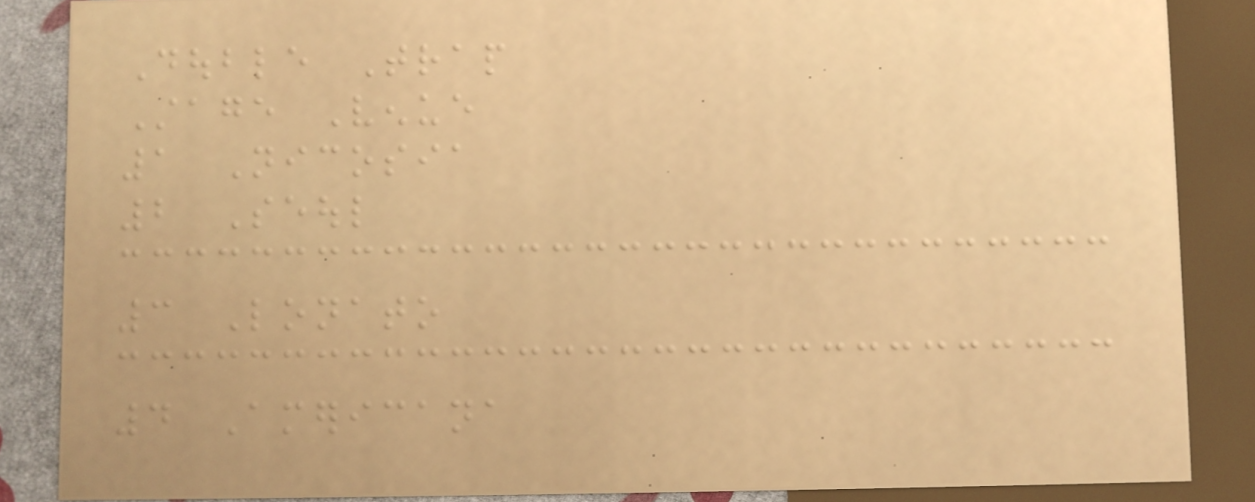Double Trap
Stage Venue
1 Nicosia
2 Seoul
3 Lonato
4 Americana
